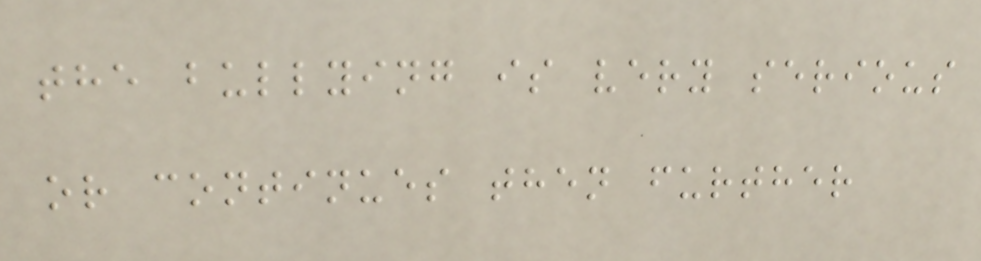the bullying is very serious
or continues then further
